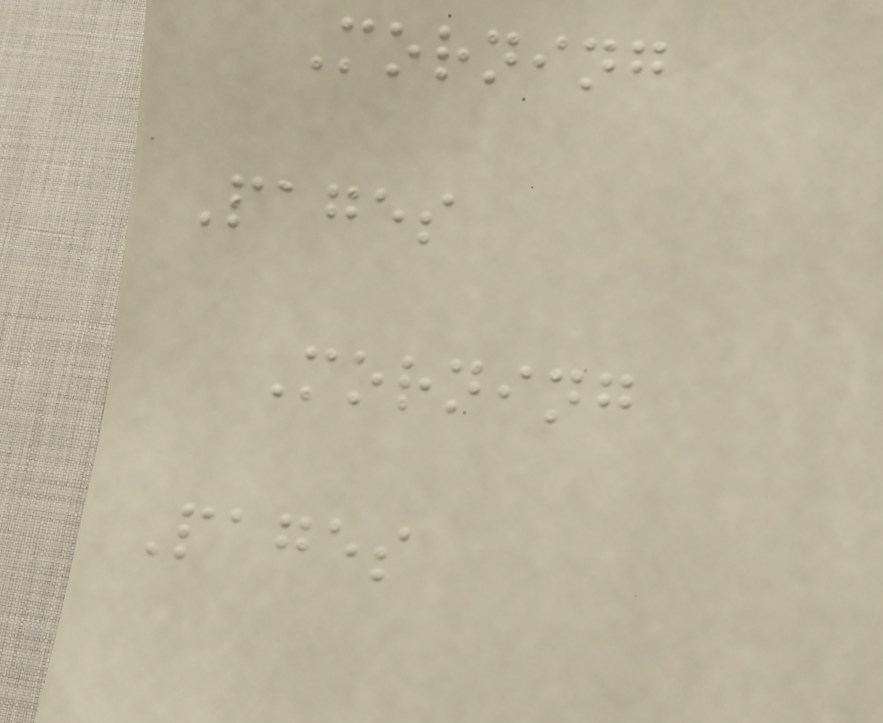Morning
Pages
Morning
Pages
